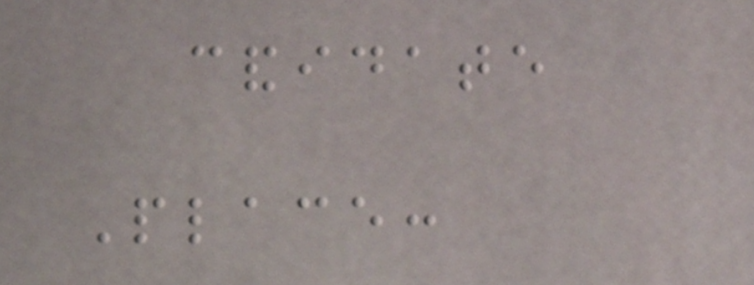candidate
Place:
